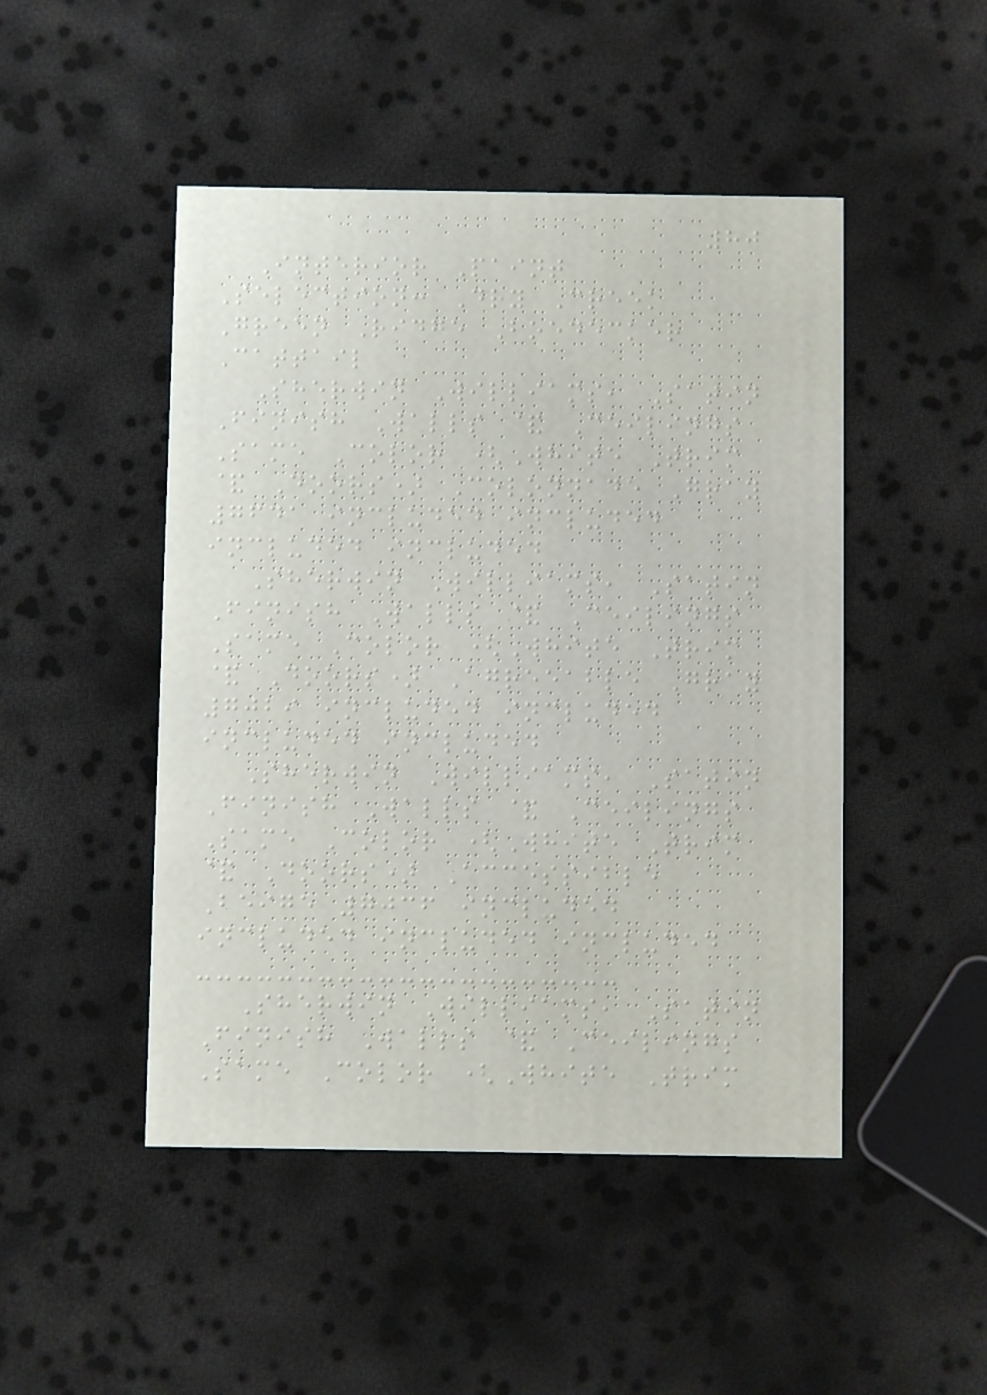80
Interior Paint
Selection: Dry Creek
Green Ridge Boedecker
Cattail
Sherwin Williams, Satin
Finish Walls & Ceilings
Same Color (White Trim
& Doors) Colonnade Gray
7641 included included
included included
Sherwin Williams, Satin
Finish Walls & Ceilings
Same Color (White Trim
& Doors) Agreeable Gray
7029 included included
included included
Sherwin Williams, Satin
Finish Walls & Ceilings
Same Color (White Trim
& Doors) Accessible
Beige 7036 included
included included included
Sherwin Williams, Satin
Finish Walls & Ceilings
Same Color (White Trim
